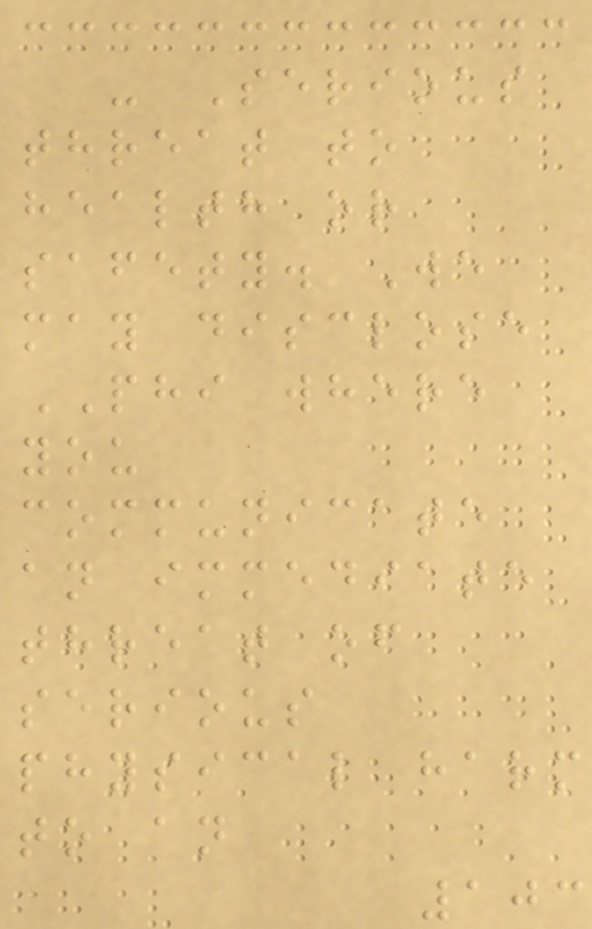- Serious
threat to
health or
safety. We
may disclose
PHI where
you
communicate
an immediate
threat of
serious
physical harm
to an
103
